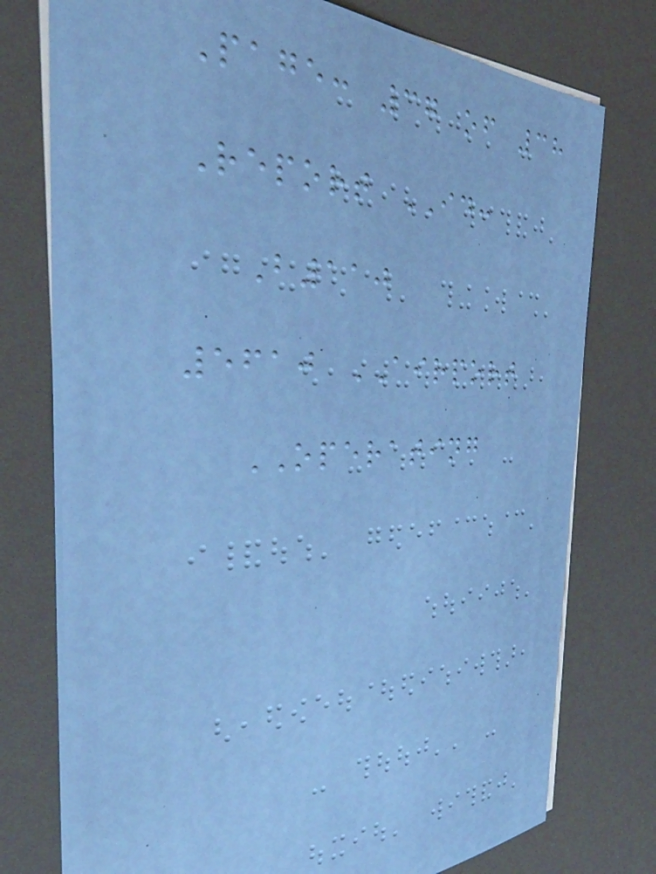Page: 37 of 38
Report ID:
B110
5610 AIRPORT
OPERATING
